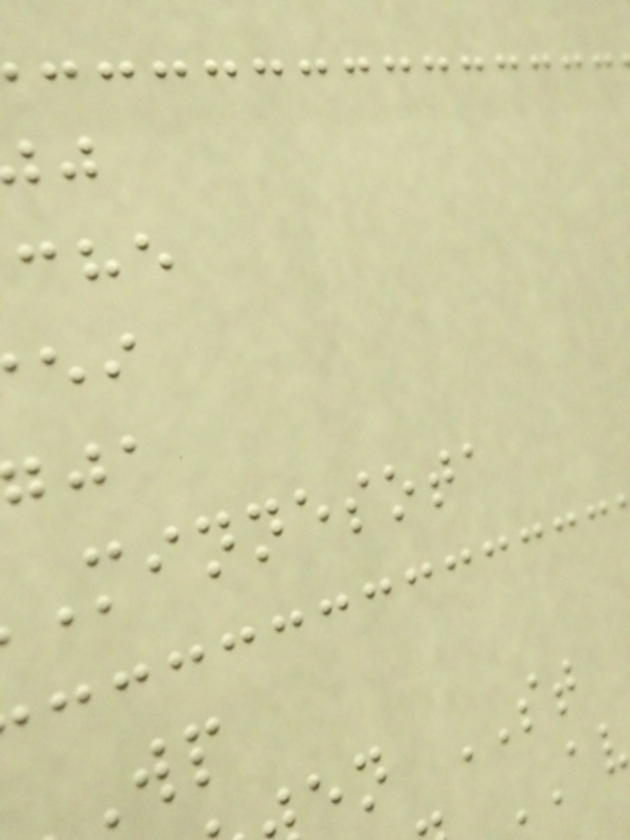minnesota
en ST
AV
